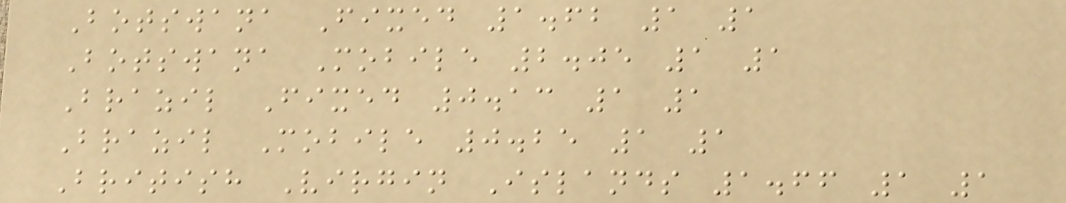Botswana Fixed 1.62 1 1
Botswana Mobile 2.05 1 1
Brazil Fixed 0.13 1 1
Brazil Mobile 0.25 1 1
British Virgin Islands 1.66 1 1
